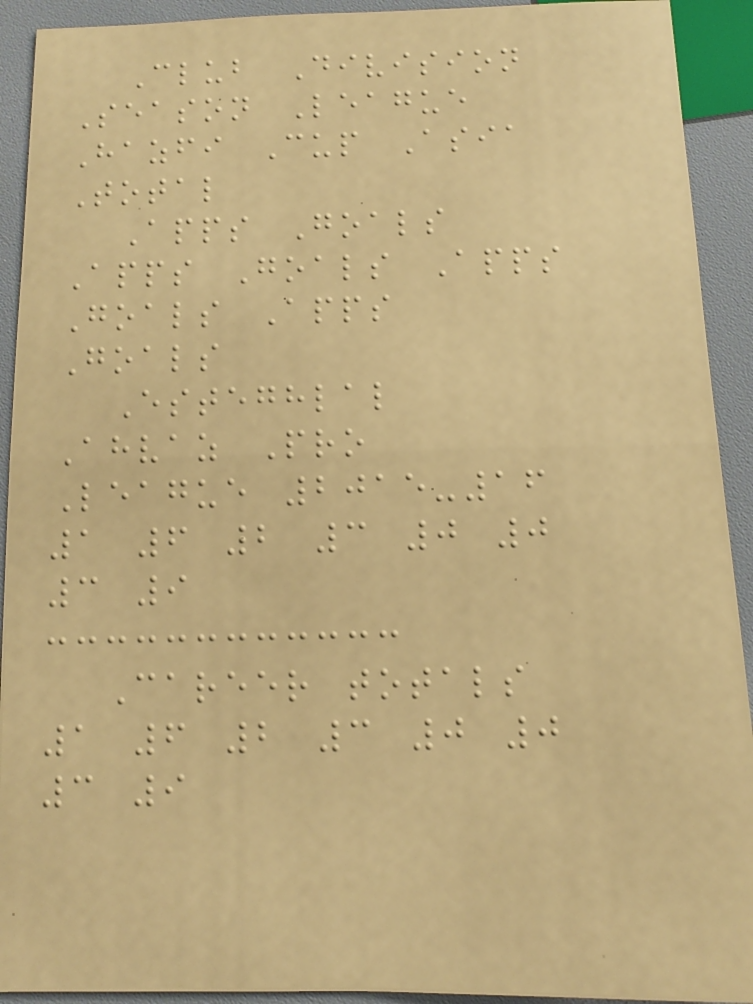Club Division
Season League
Hazfi Cup Asia
Total
Apps Goals
Apps Goals Apps
Goals Apps
Goals
Esteghlal
Ahvaz Pro
League 2015-16
1 6 2 3 0 0
3 9
Career totals
1 6 2 3 0 0
3 9
